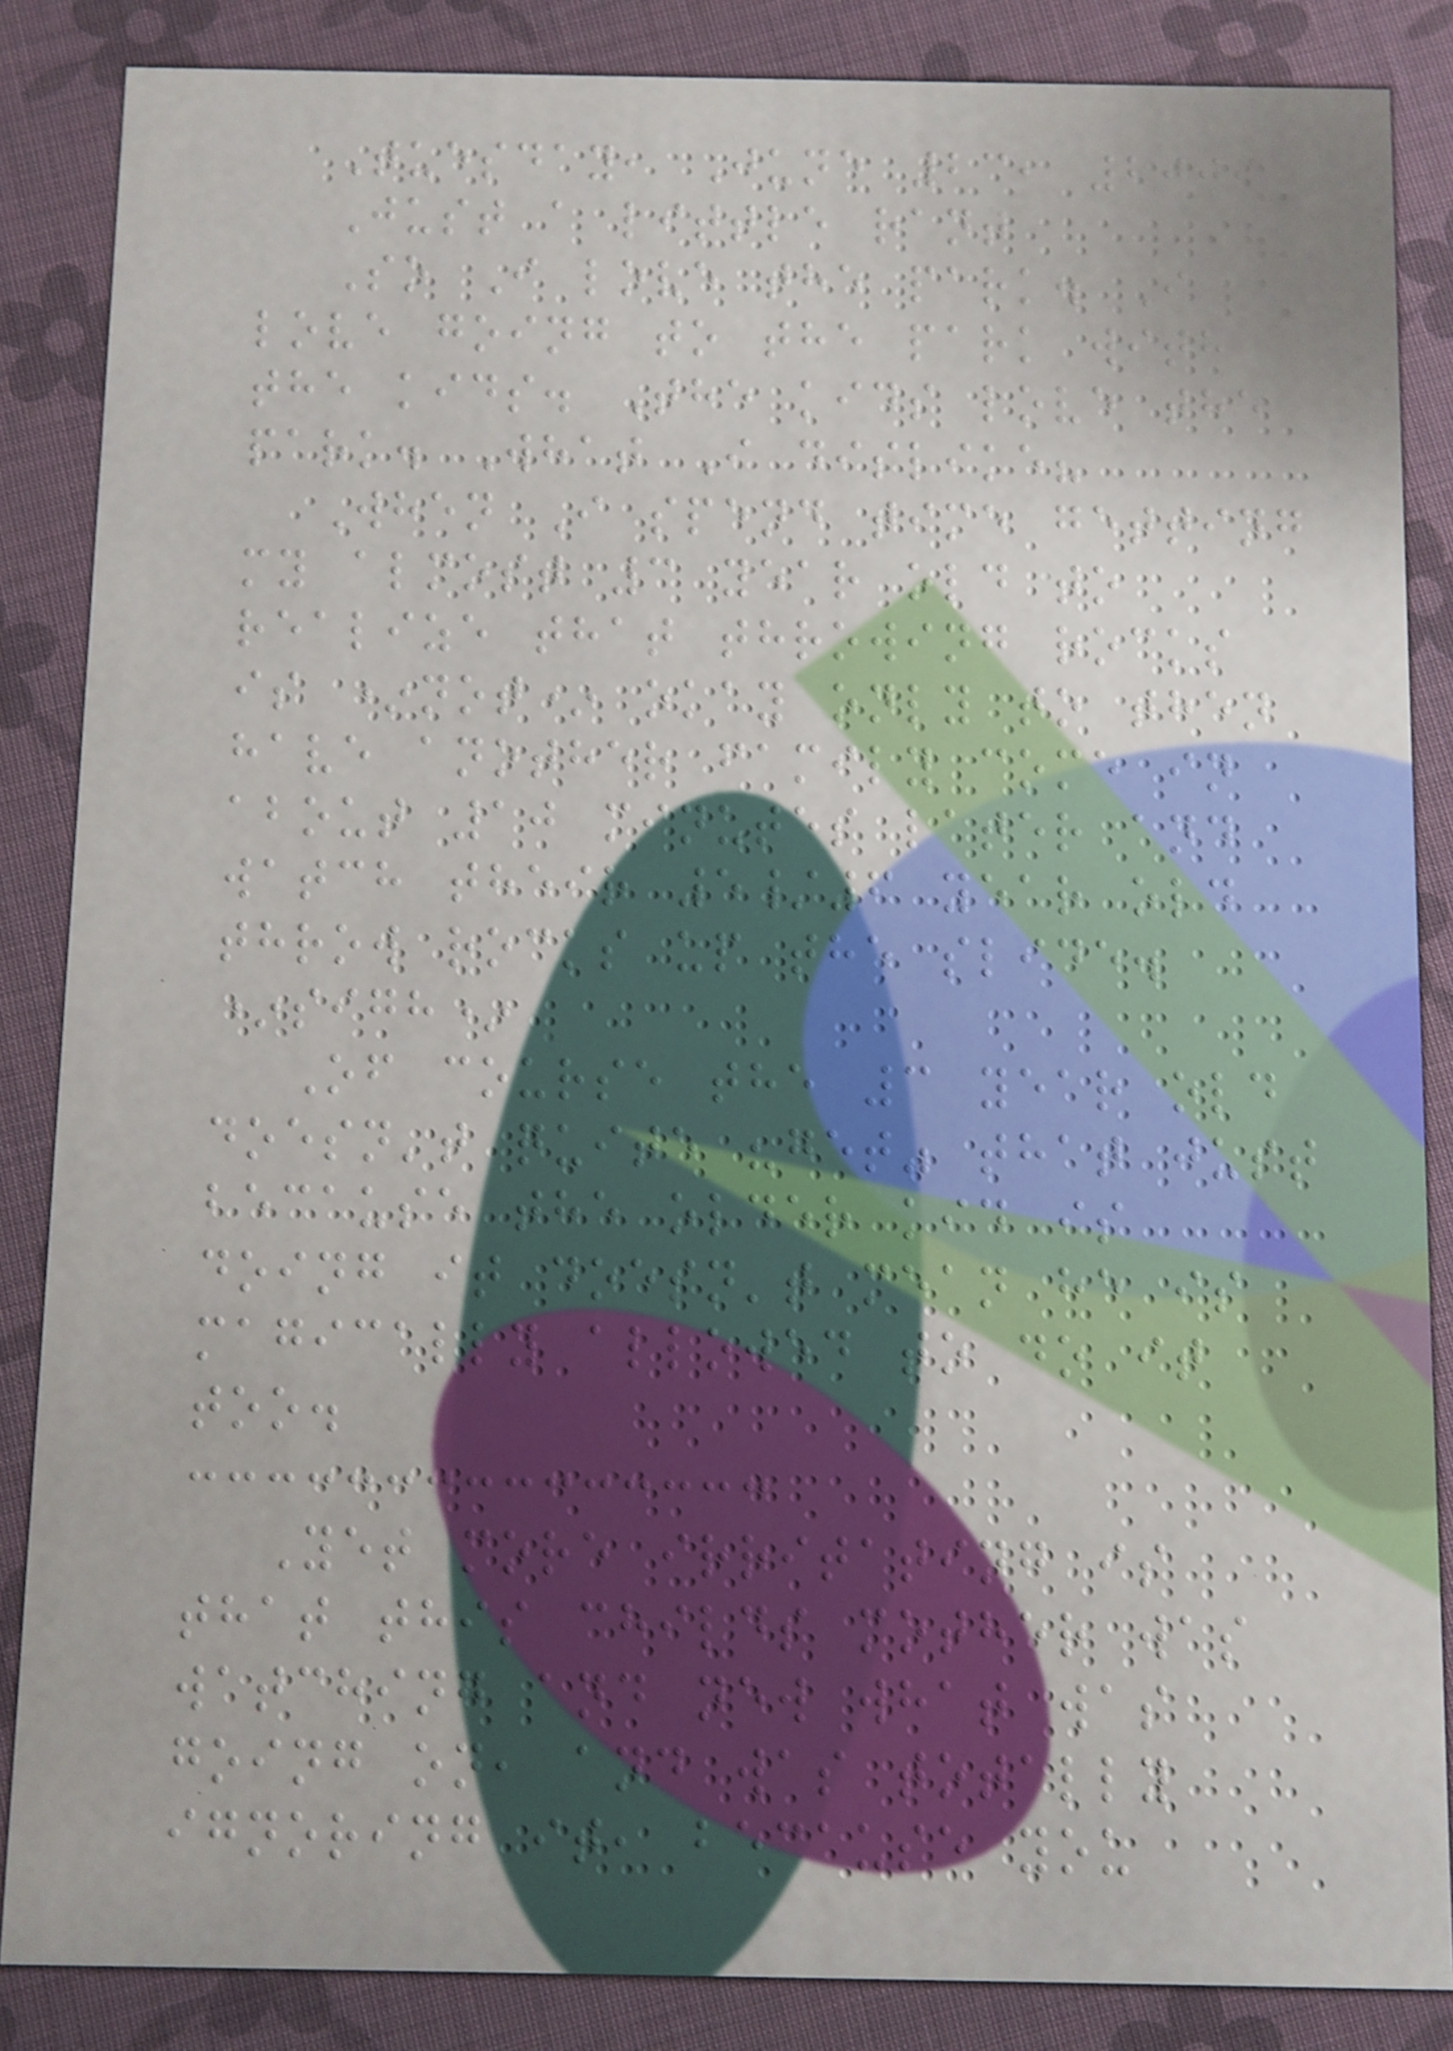Tuesday, June 23, 2009
Just a little rant
So I love the park. I
love going to the park with
the kids. The kids love the
park. What I dislike?
When I spend time getting
my almost 3 year old to
realize that throwing rocks
is *not* okay only to then
have another family come in
about 10 minutes later and
watch their 5/6 year old
throw rocks up the slide.
*sigh*
Of course the 3 year old
doesn't quite "get" that just
because the older kid is
doing it doesn't mean he is
magically allowed to do it
too.
Yet more irritating is
that this childs mother was
watching and new what was
going on, and was totally
ignoring it, because you
